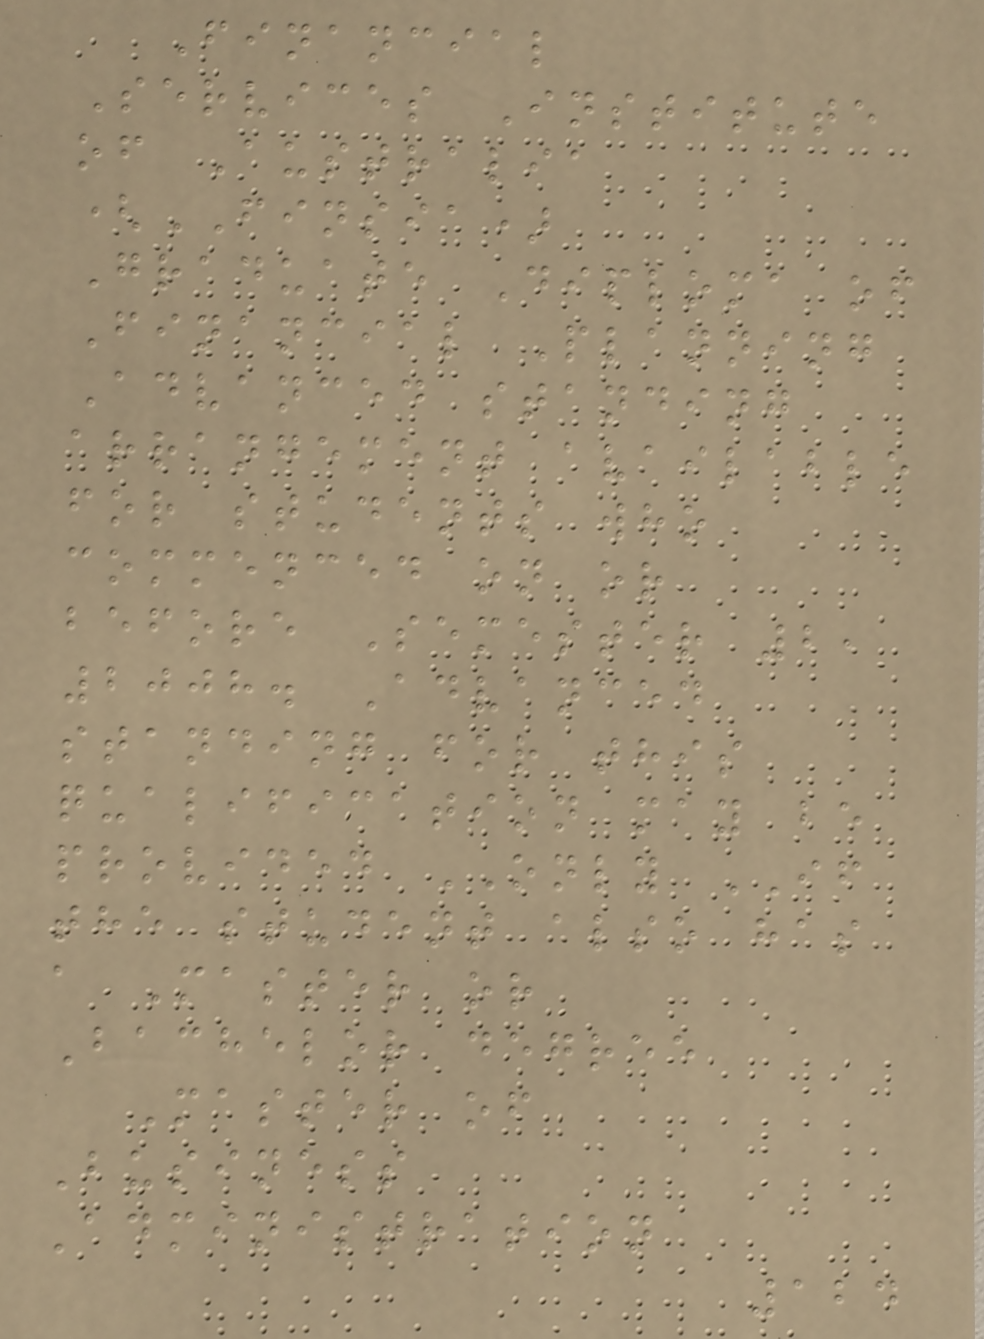Financial
Services Institute
of Australia
(FINSIA)
Graduate Diploma of
Financial Planning
Advanced standing
arrangement available
for students who
commenced on or
before Semester 2,
2008. Advanced
standing for this
qualification may be
provided ONLY IF
the student also has
a Master or
Bachelor degree
Master of
Business
Administration
124
